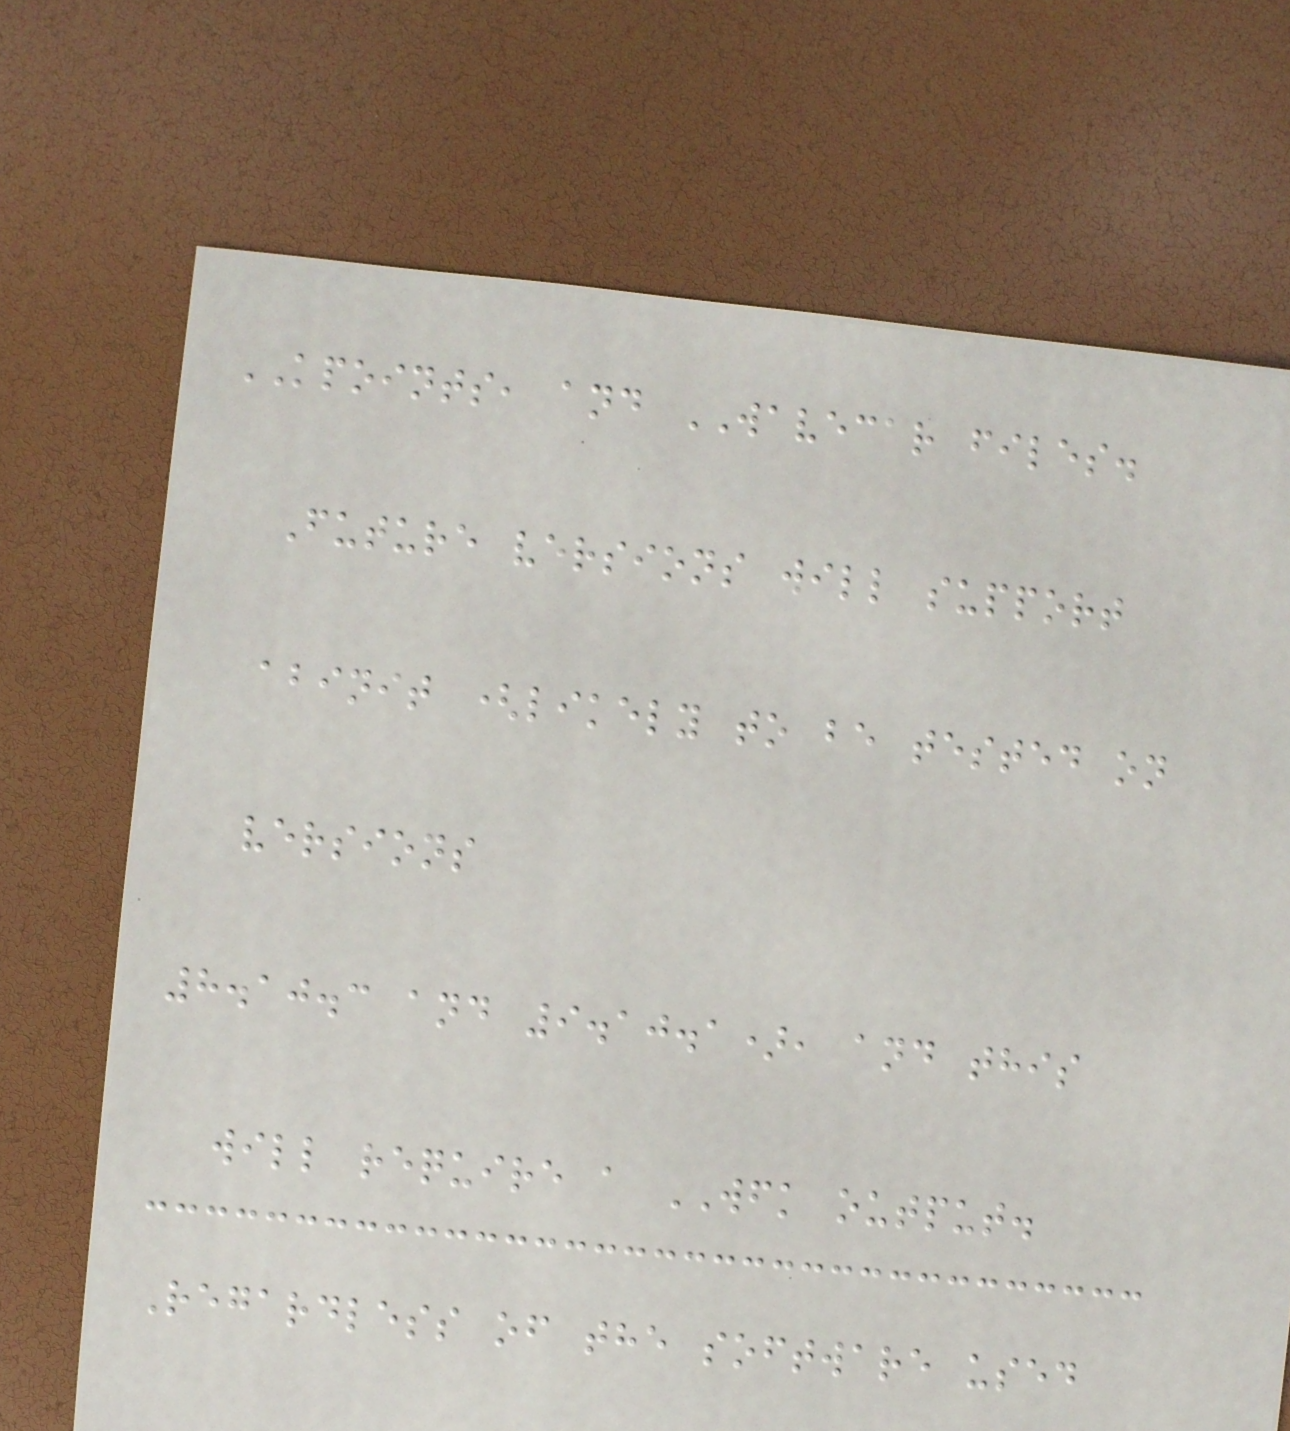KPOINTS, and WAVECAR files.
Future versions will support
abinit (likely to be tested on
versions
8.10.3 and 9.10.1), and this
will require a WFK output.
Regardless of the software used
